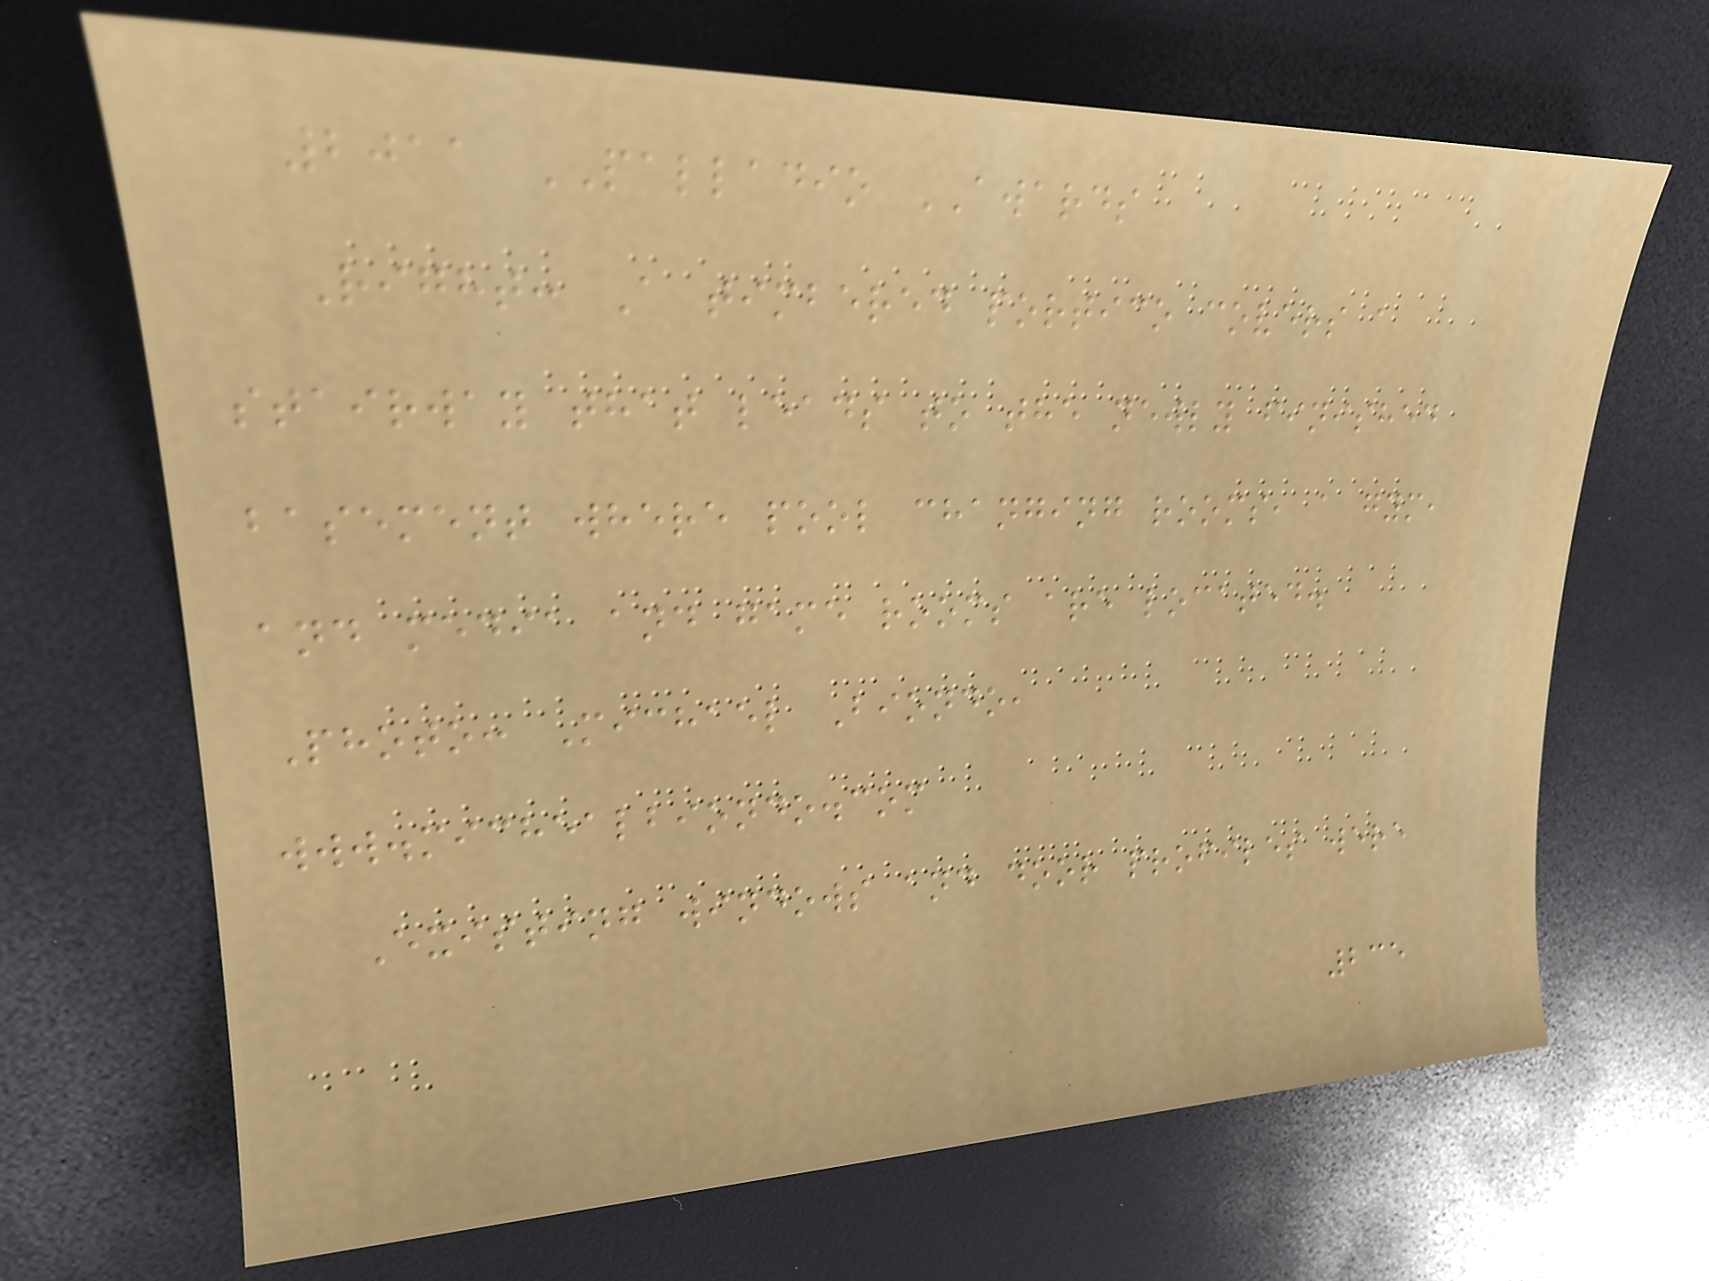2011 PALLADIO AWARDS
Right: A timbered portico covers a
stairway that leads to the newly finished
basement where pool changing rooms, a gym,
and media and game rooms are located.
Photo: Michael Biondo,
www.michealbiondo.com
Existing windows and door profiles were
235
